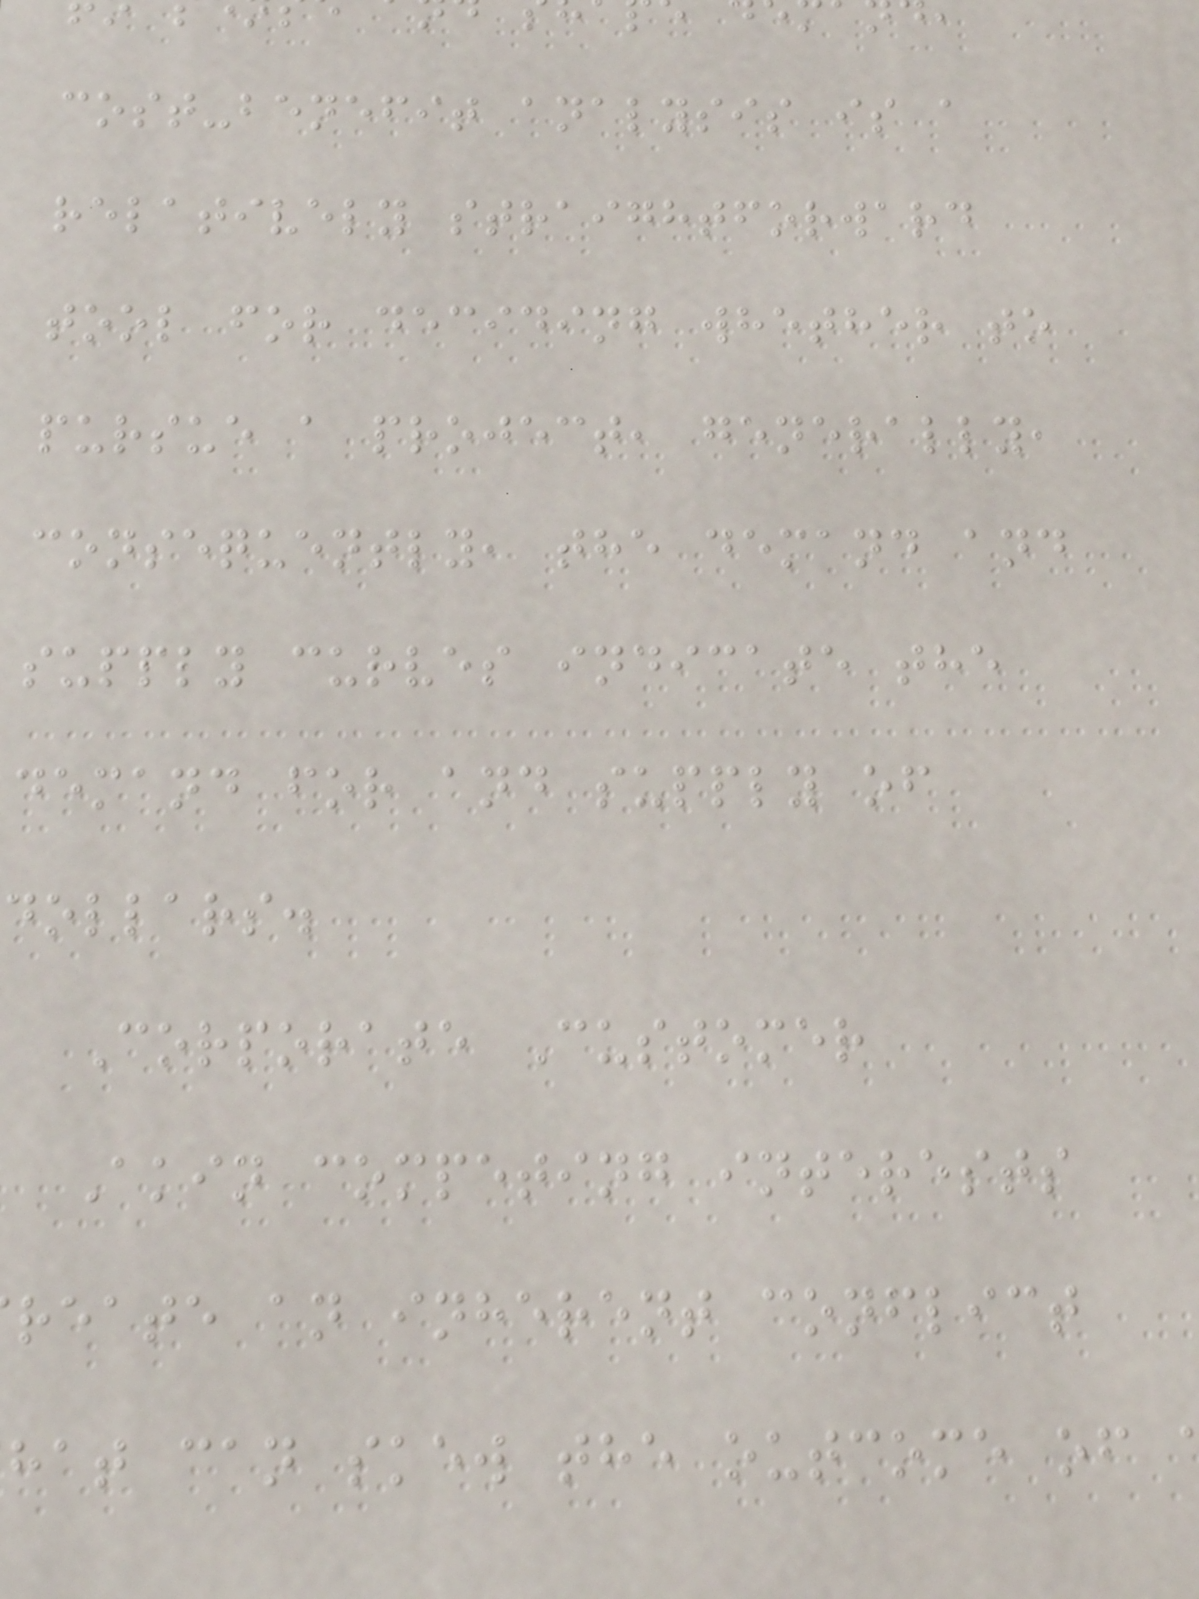cost-benefit analysis is a
relatively straightforward
tool for deciding whether to
pursue a project, generally,
consequently, the demand and
supply curves indicate the
demand for and supply of
dollars.
Corporate Customer
Akin competing interests
reate an inherent conflict
hat can skew the outcome of
